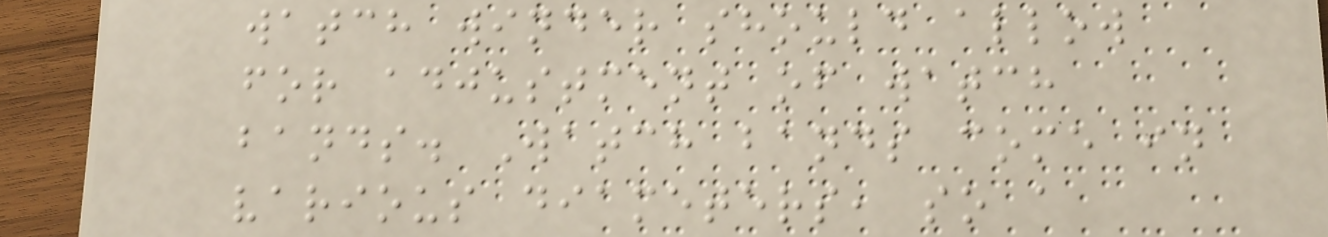watch winder should allow
for adjustment of watch
bands. Watch bands come in
various diameters, so a
